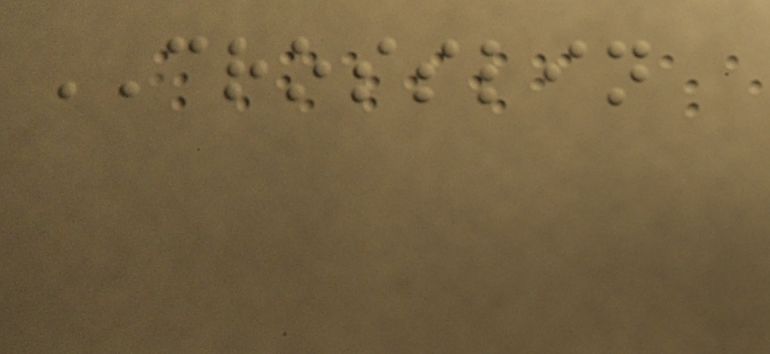CROSSLIN
